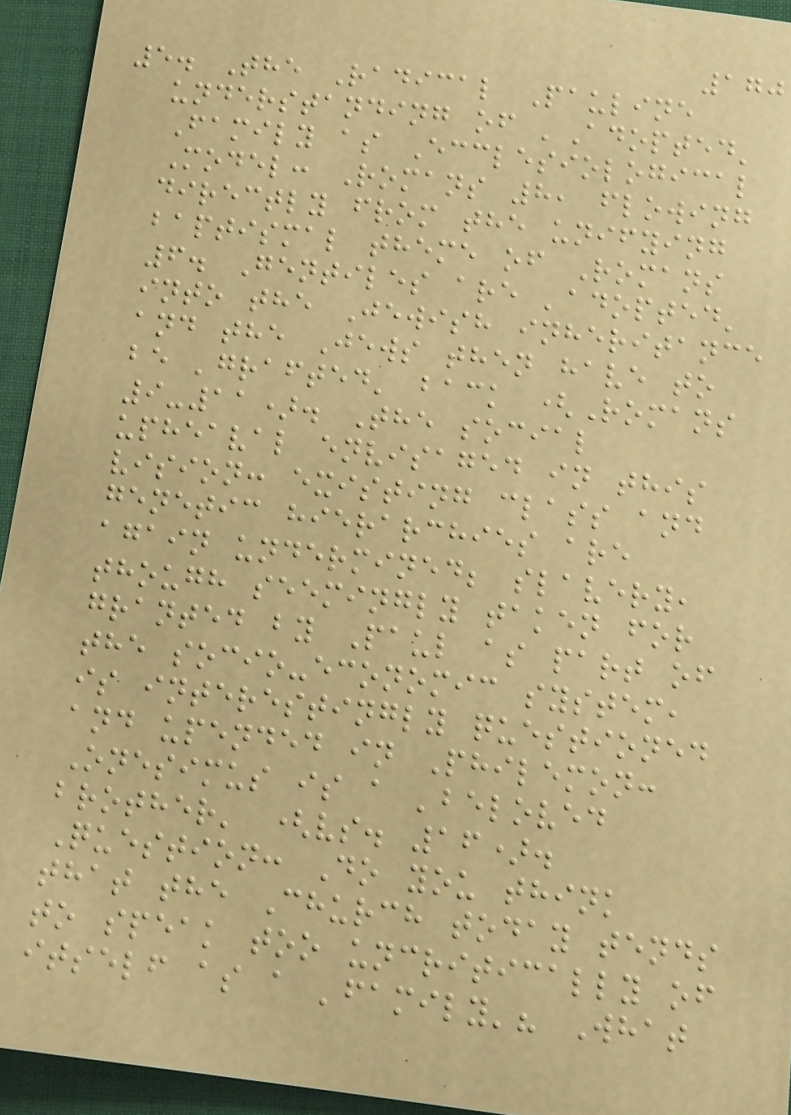170
5. The Radical Pauline
understanding of 'Adopted'
Family as Ecclesiological
Model: Romans 8, flowing
directly from the unifying
baptismal theme of Romans
6. Gentiles are 'adopted'
into the Jewish inheritance
and the Jews then have to
be 'grafted' back (Romans
9-11). The social
upheaval envisaged in this
vision: existing class and
genetic hierarchies are
again undermined; slavery,
though seemingly taken for
granted by Paul as part of
the socio-economic system,
is interestingly questioned
and upended in Philemon:
Onesimus is a 'beloved
brother' (vs. 16).
Question: Do you think
that the Church today tends
to speak too uncritically of
itself as a 'family'? What
